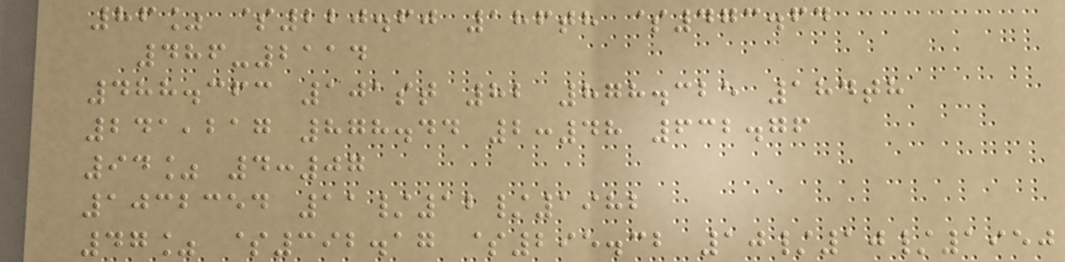86% $220.60 186th $473.64
486-2114
488.363 101st 82 878.325 184th
241,217 878.44 2:48 632.76
94% 4:07
1032354 11/12/1982
47% $392.17 $295.32 10/10/1950
